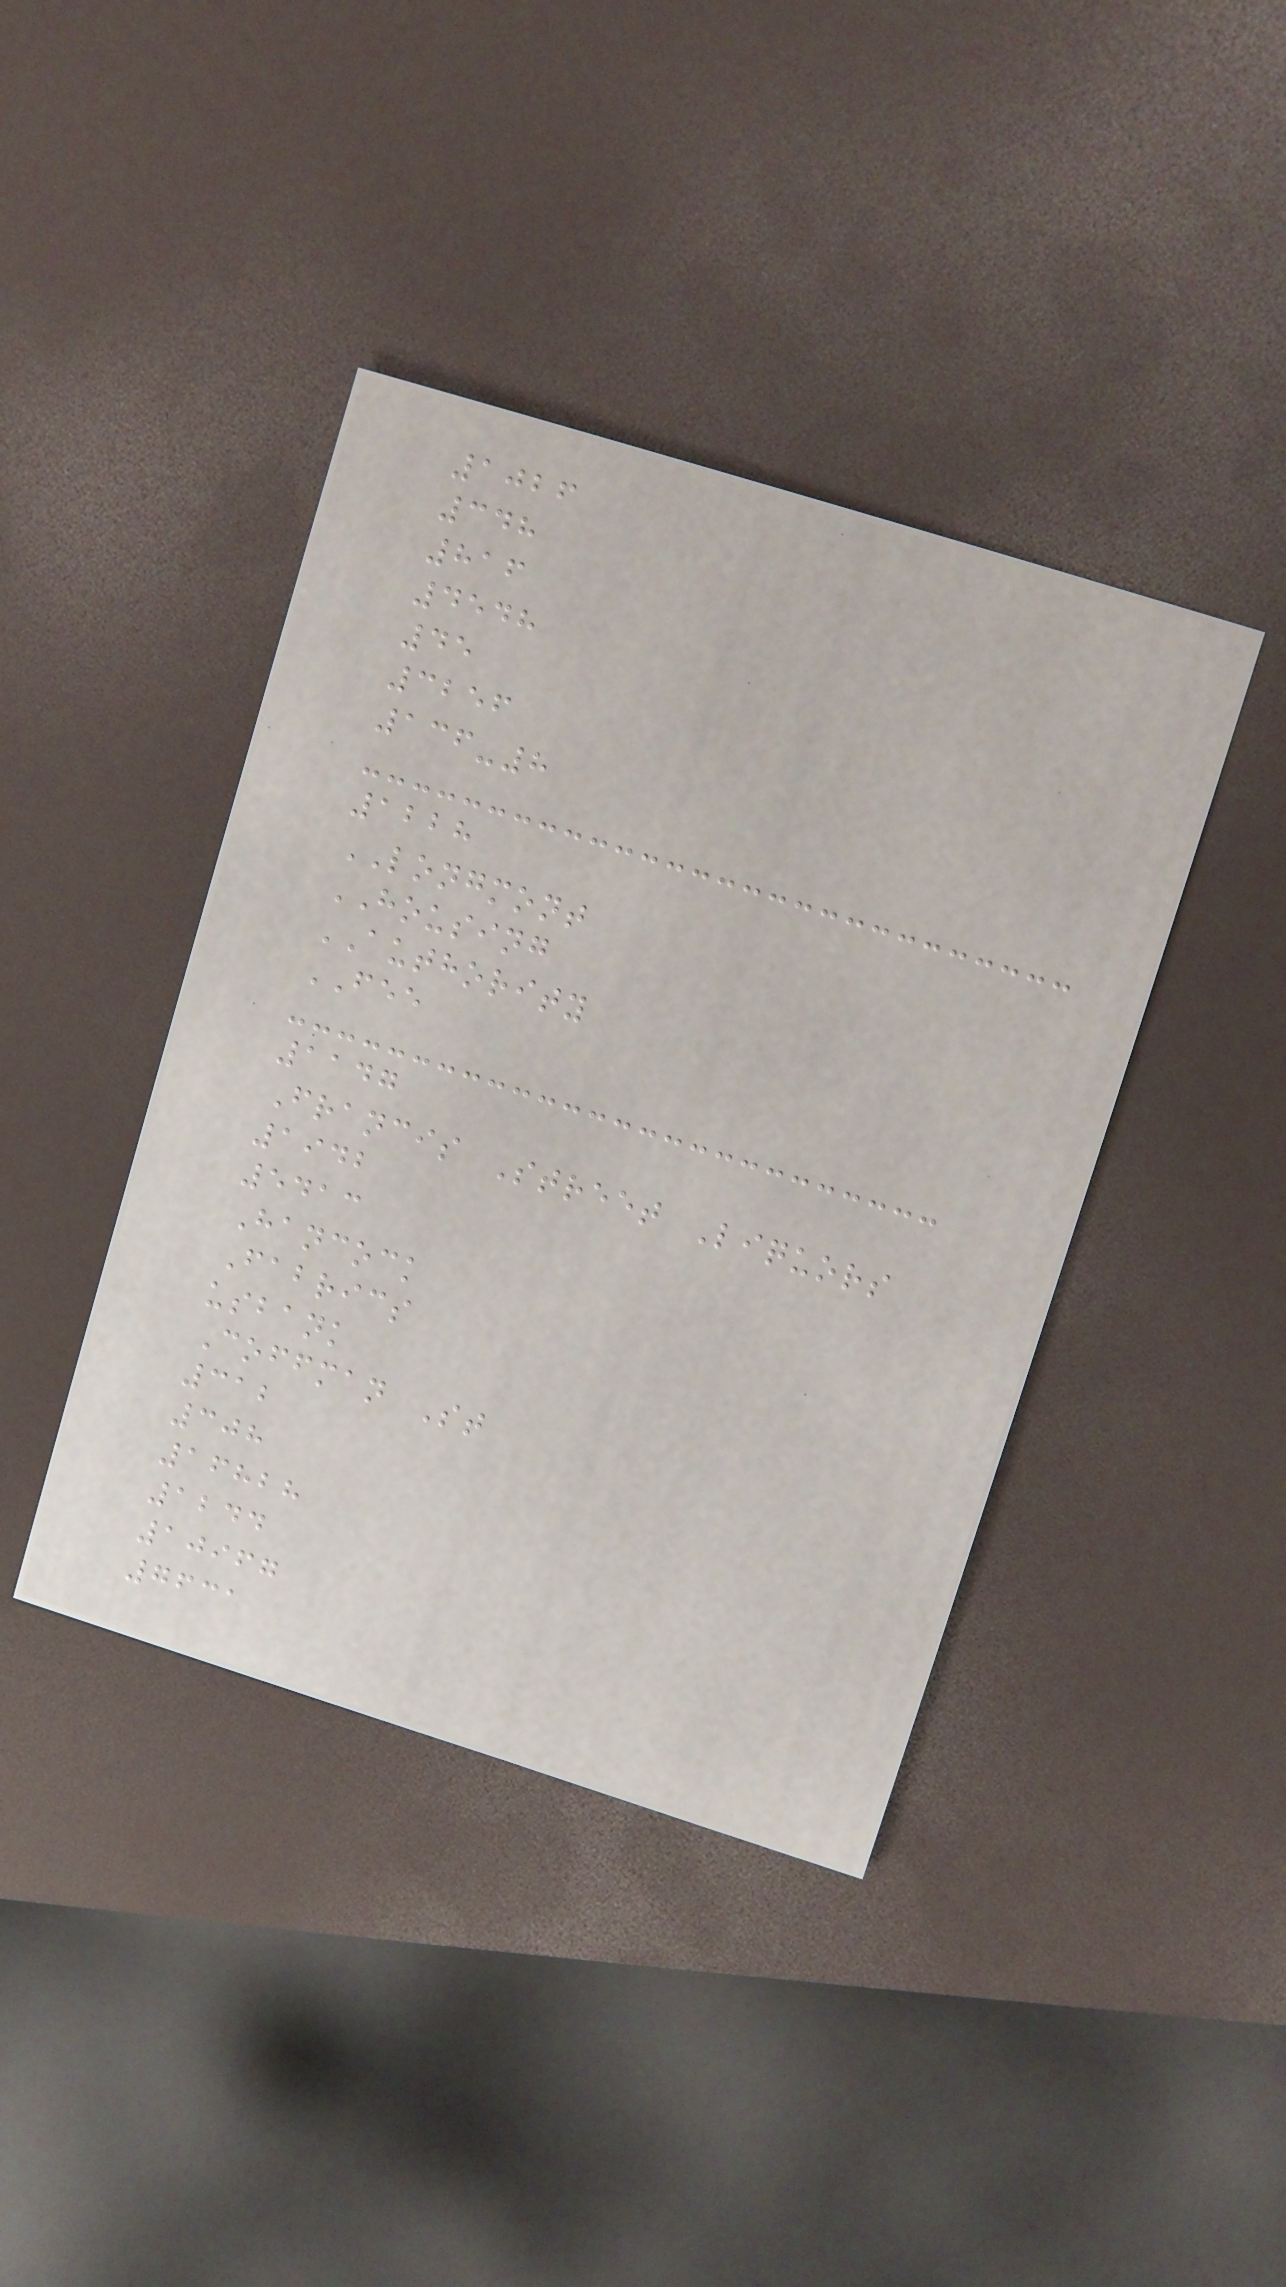1026
348
816
4548
45
3256
136-8
1228
LONGMONT
HOUSING
AUTHORITY
FEE
1147
Francis Street Liquors
1942
5413
Hancock
Fabrics
usbank
Coffman St
312
308
16828
1244
10967
7631
